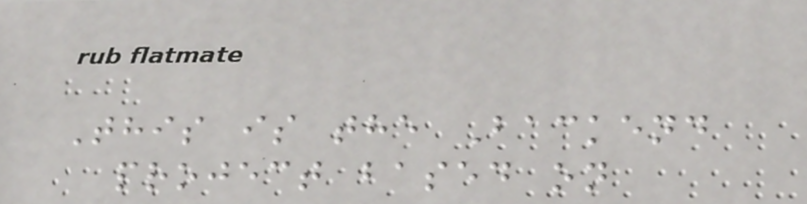This is the Backend
project based on
